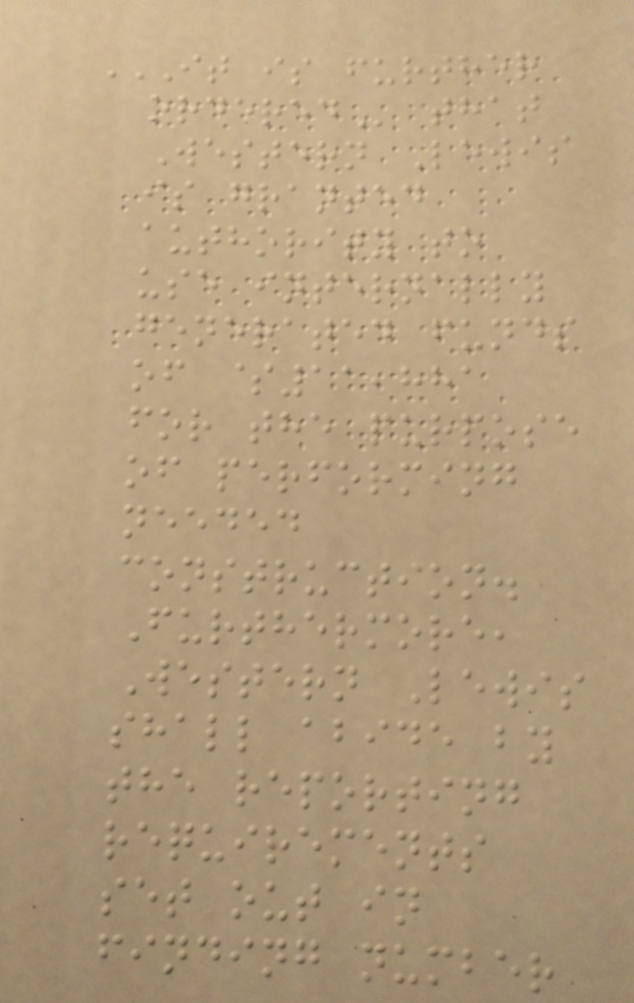IT IS FURTHER
ORDERED that
Western Lewis
is granted
authority to
use internally
generated funds
of $11,881
for the purpose
of performing
needed
construction.
Furthermore,
Western Lewis
shall abide by
the reporting
requirements
set out in
finding number
